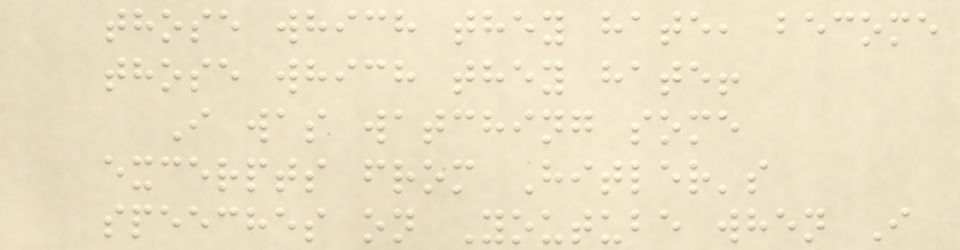those which they hate, become
those which they hate!
I was watching some
excerpts from Hitler's
speeches on Youtube when I
